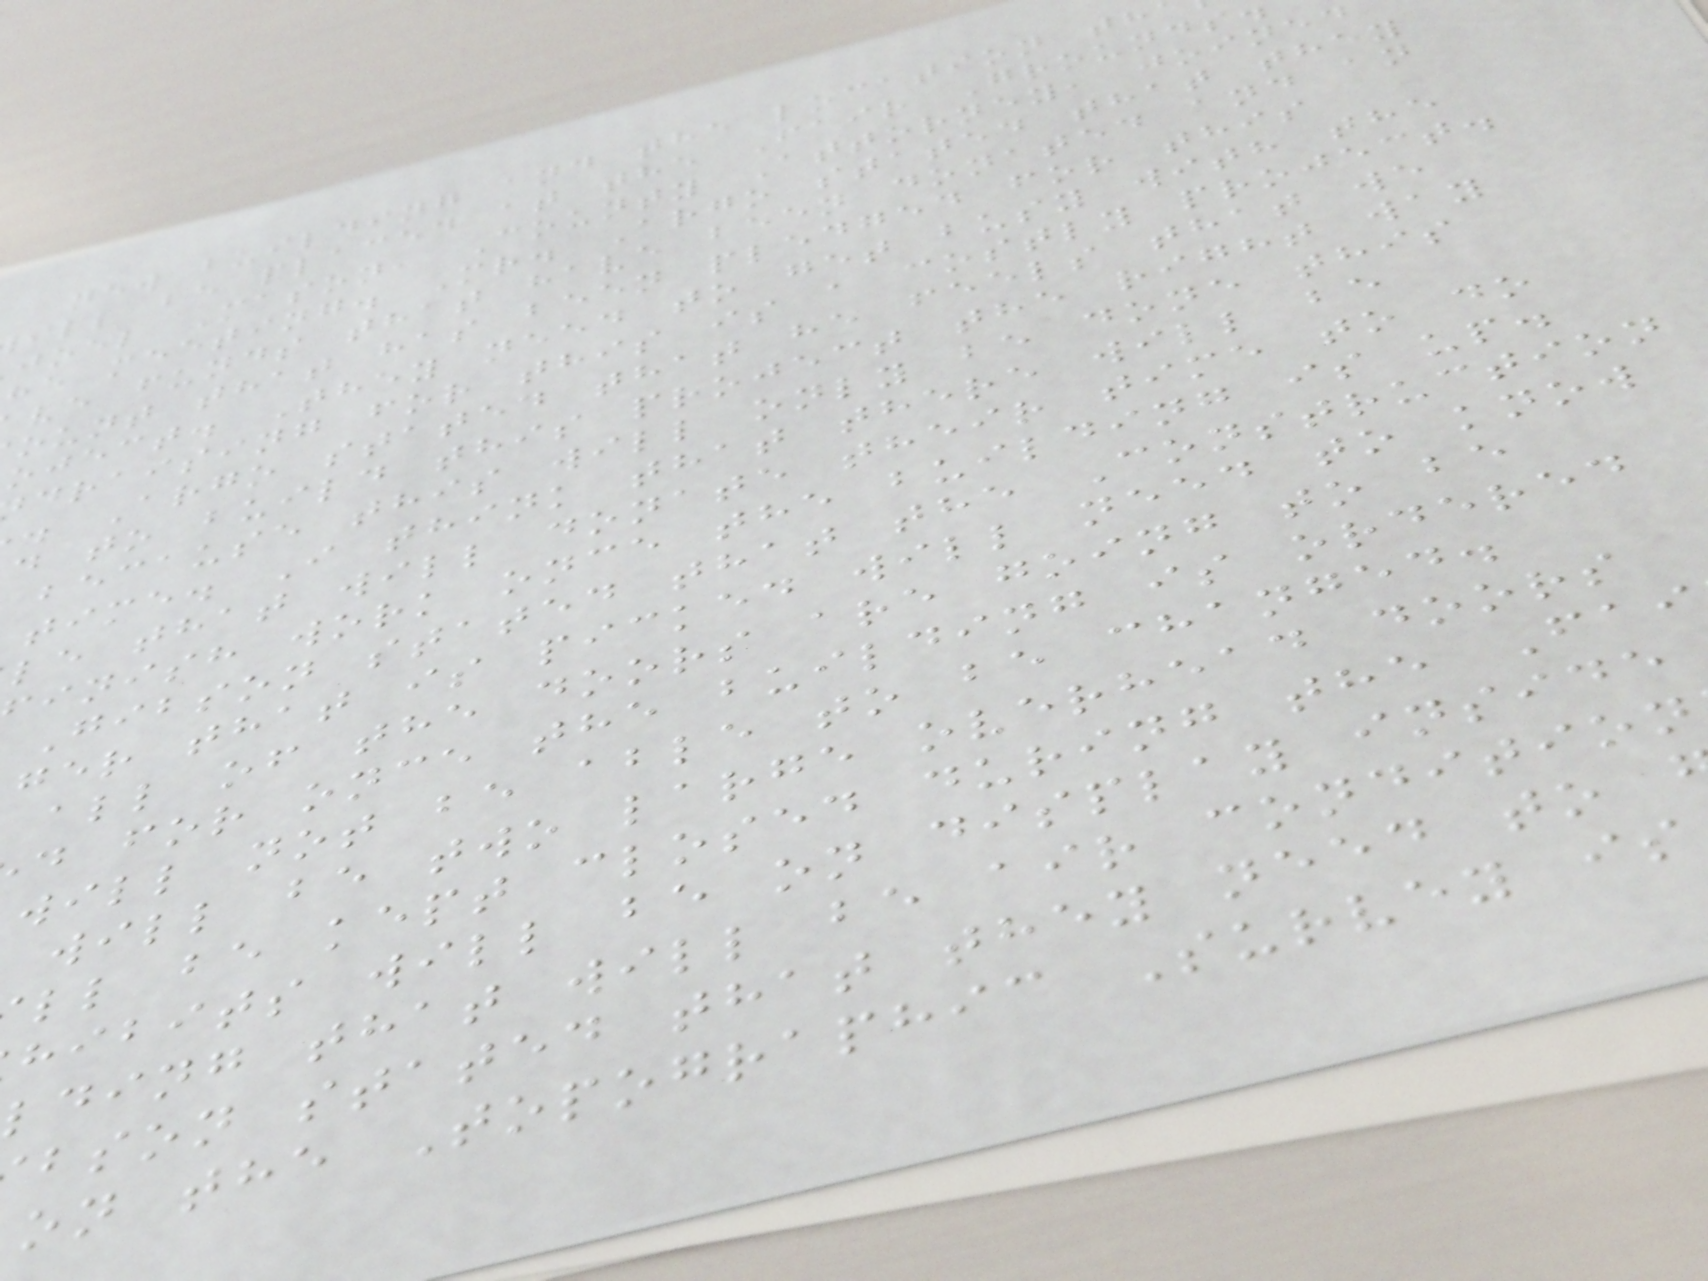new building and the location th
ill be placed at the Fair Grounds
joel Mason, County Attorney, joined
he meeting. Mr. Argo stated that they
ve funds that have been donated and an
ount that has been pledged for this
oject. They need to get busy with the
draising for this is a costly project.
. Argo stated that he feels that we
d to build this project the right way
because this will only be done this
time. I think that there will be
le that will donate their time to do
inish work once the building is up.
Gibson stated that the Construction
ger that is picked will need to know
all of the doors are going to be
d for once the building is ordered
will not be able to be changed.
will be two large overhead doors
ll be kept closed during the Fai
hibits will be on display inside
lding that will be air condition
bson stated that they need to
on the Topographic Survey is
